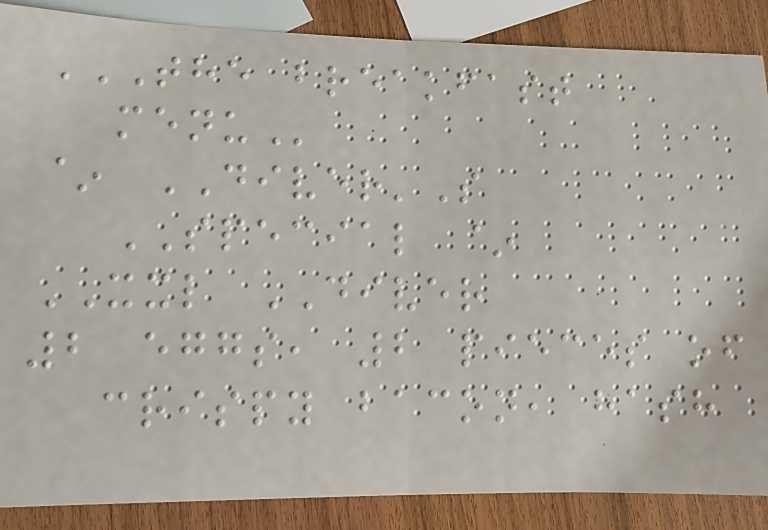THE BREAKFAST
MENU
~ DIVER'S
SPECIAL ~
XXL DIVER
2 eggs, 2 pieces of
crispy bacon, hash
